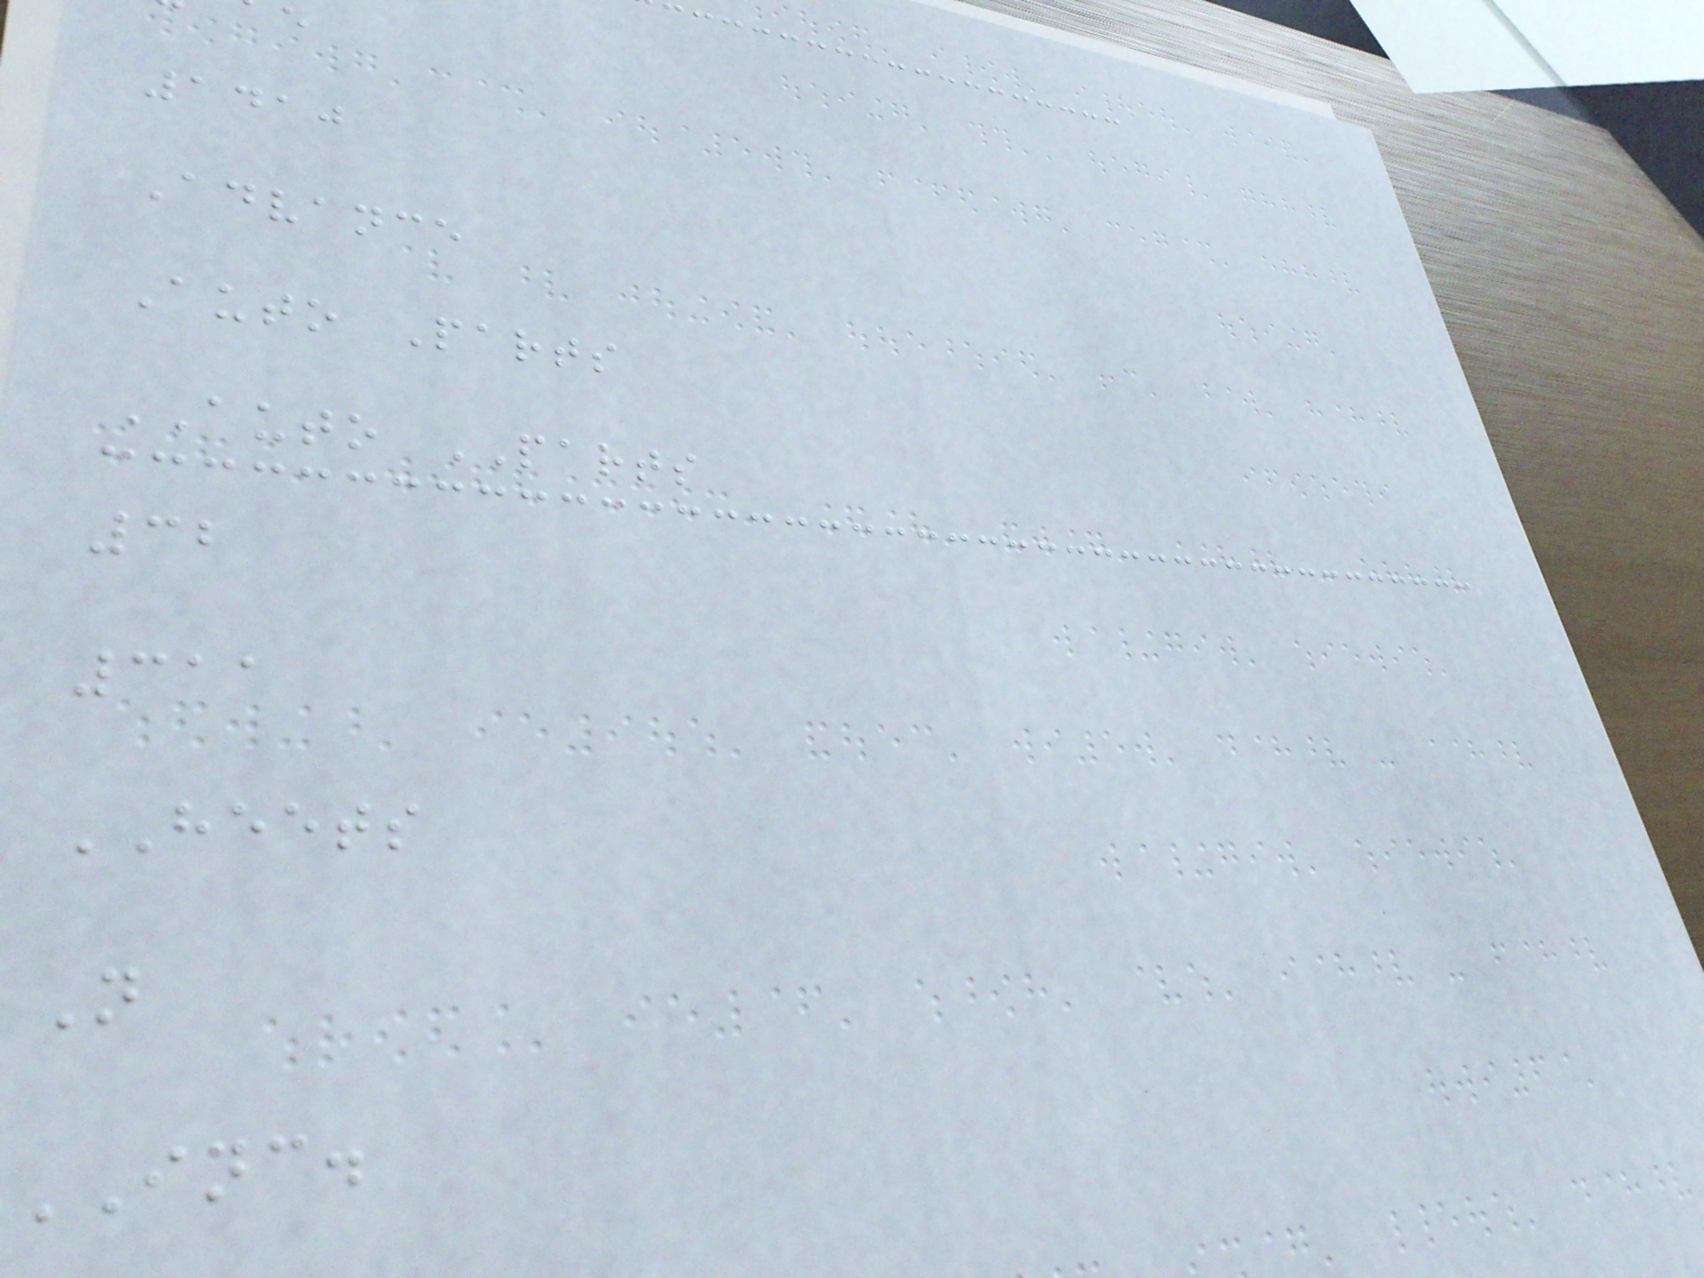1410
Advance
Auto Parts
AUTO PARTS
32
311
HEETS
N
INC.
